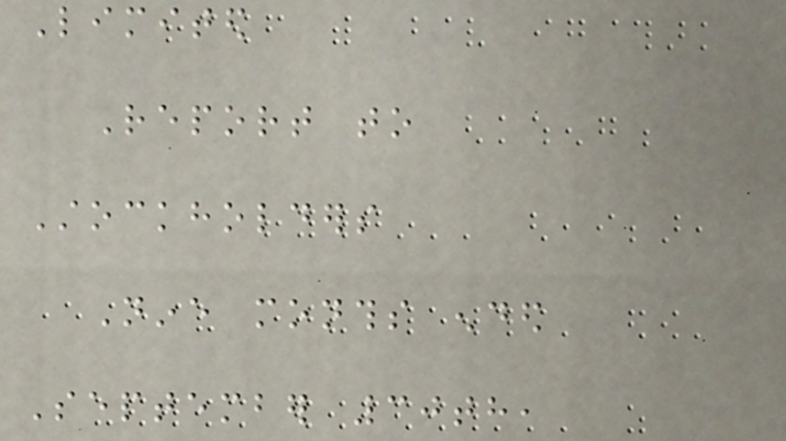Limited
Report to
Stockholders
Nine months ended
September 30th,
